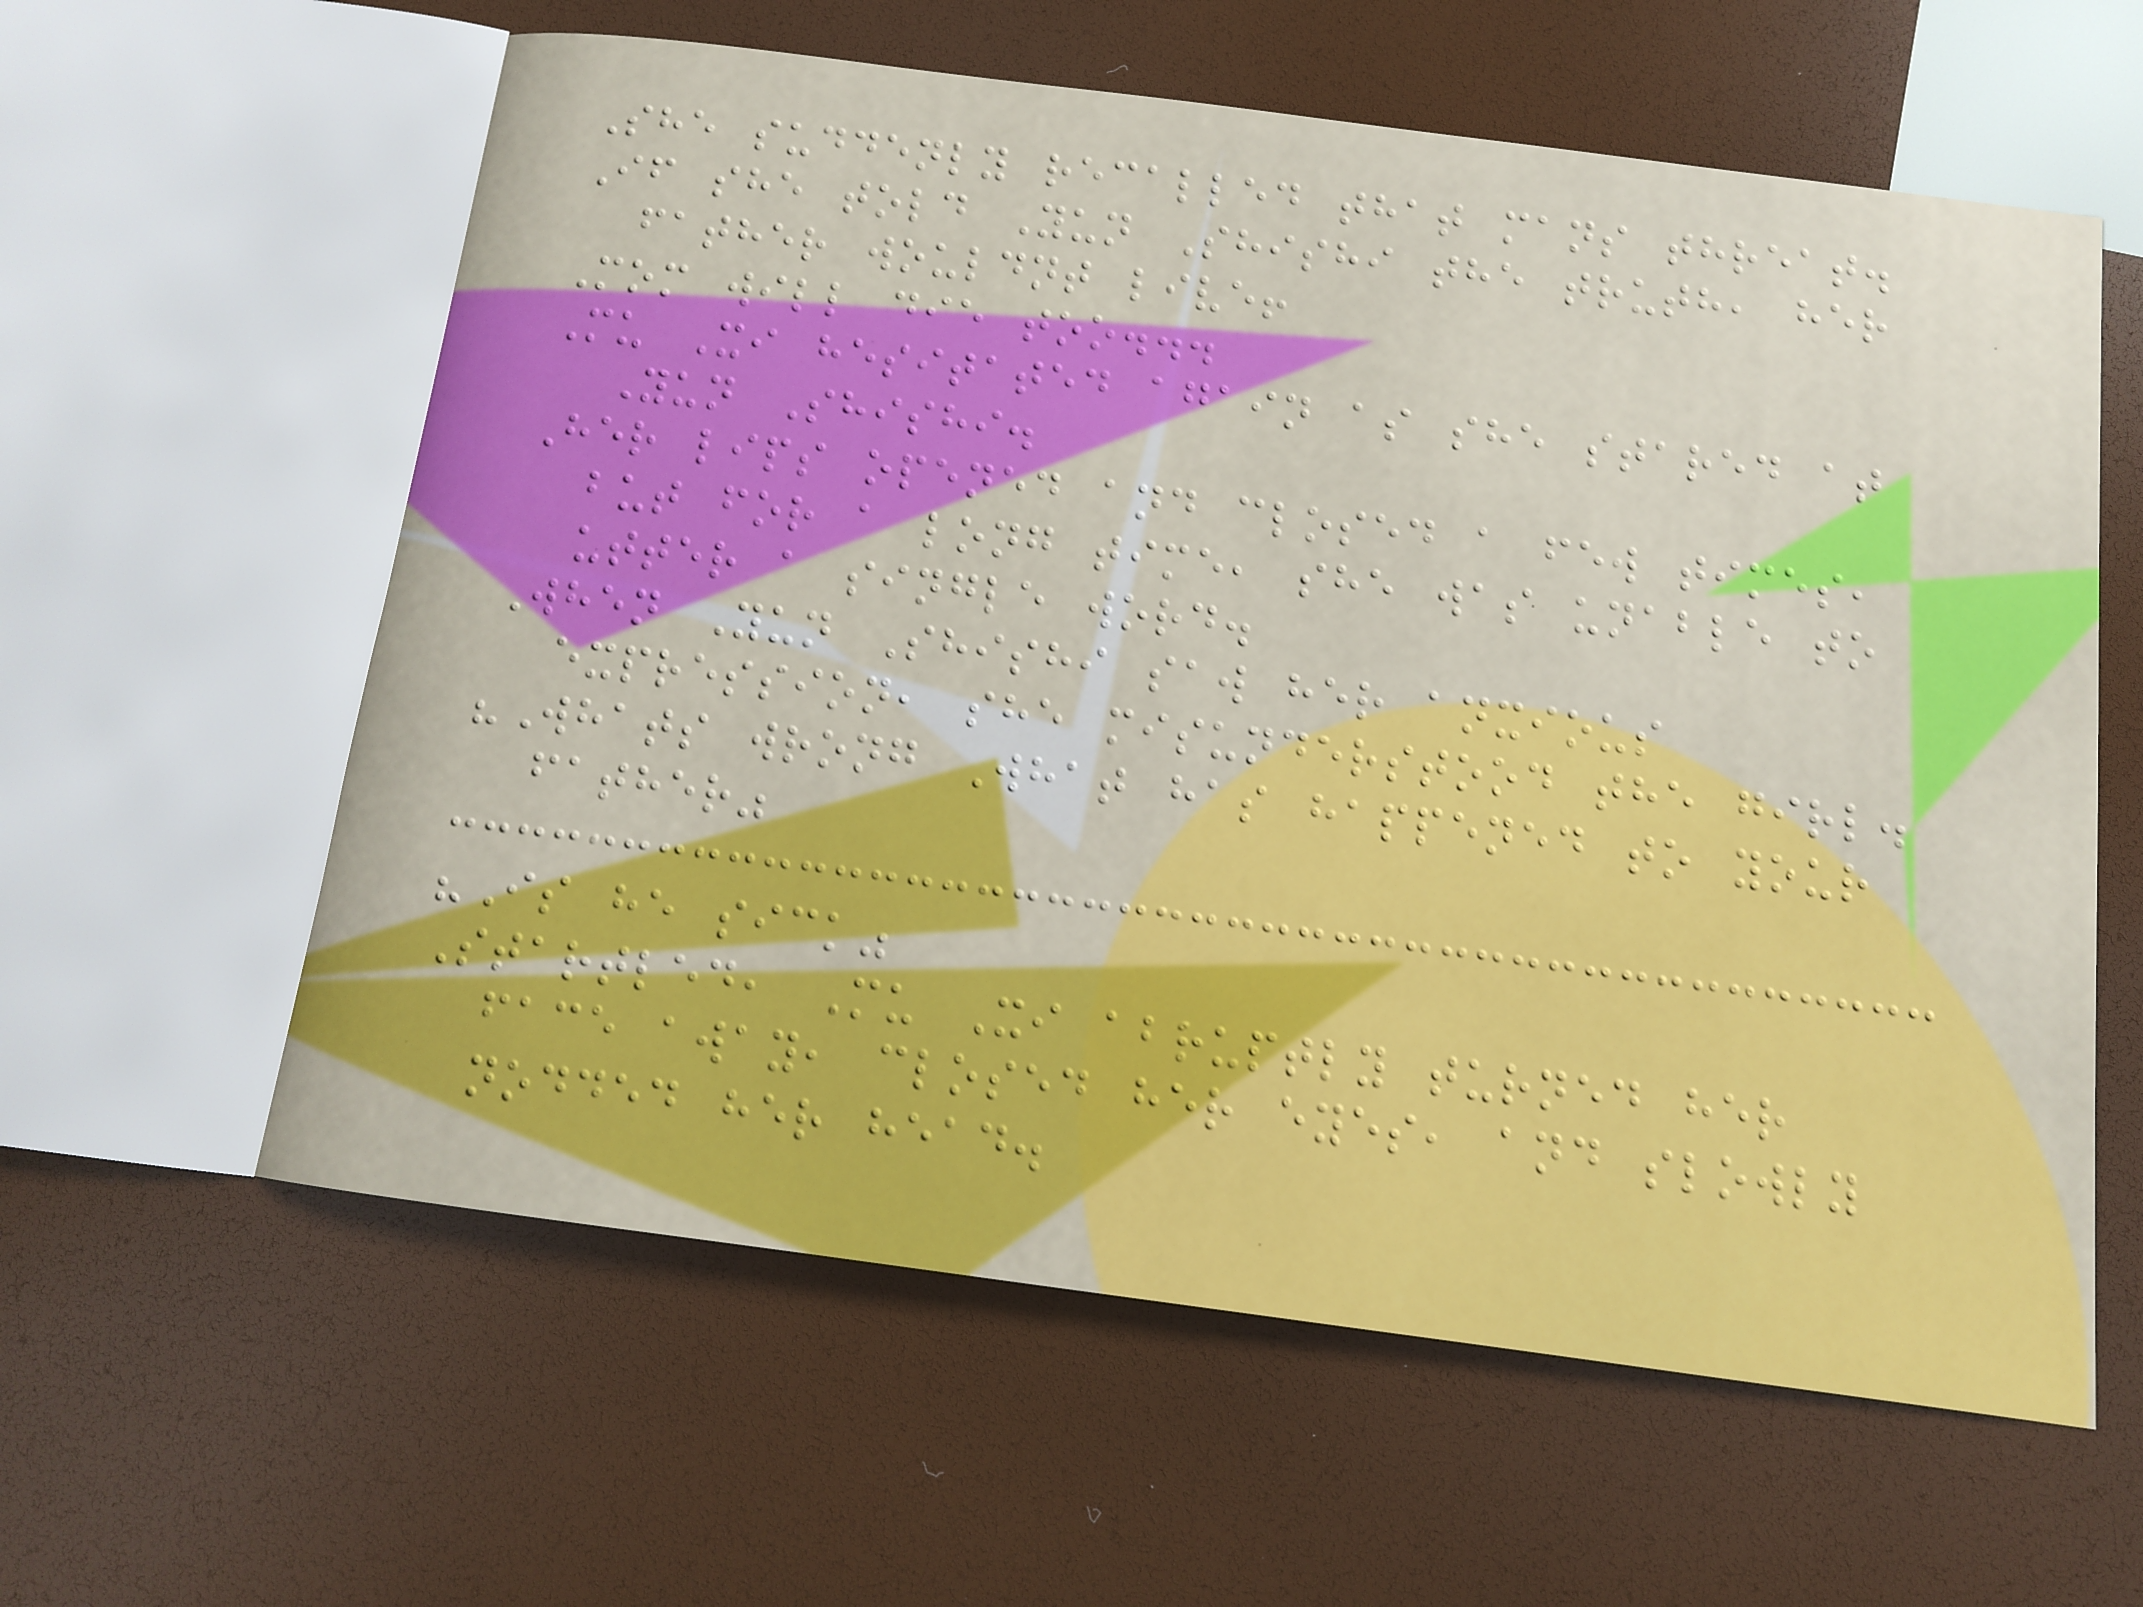She suddenly recalled that mans threat.
If she told Yun Shishi the truth, her
father wouldnt live!
Mom will die too...
Mu Xi hesitated again as she stared at
Yun Shishi.
Her lips opened and closed a few times,
but for a long time, she was unable to
utter a single word.
When Yun Shishi saw her anxious
expression, she misunderstood the girl.
"Whats wrong What has happened to your
father"
"Is he sick"
Startled, Mu Xi abruptly turned her
face away, closed her eyes, and slowly
nodded her head.
